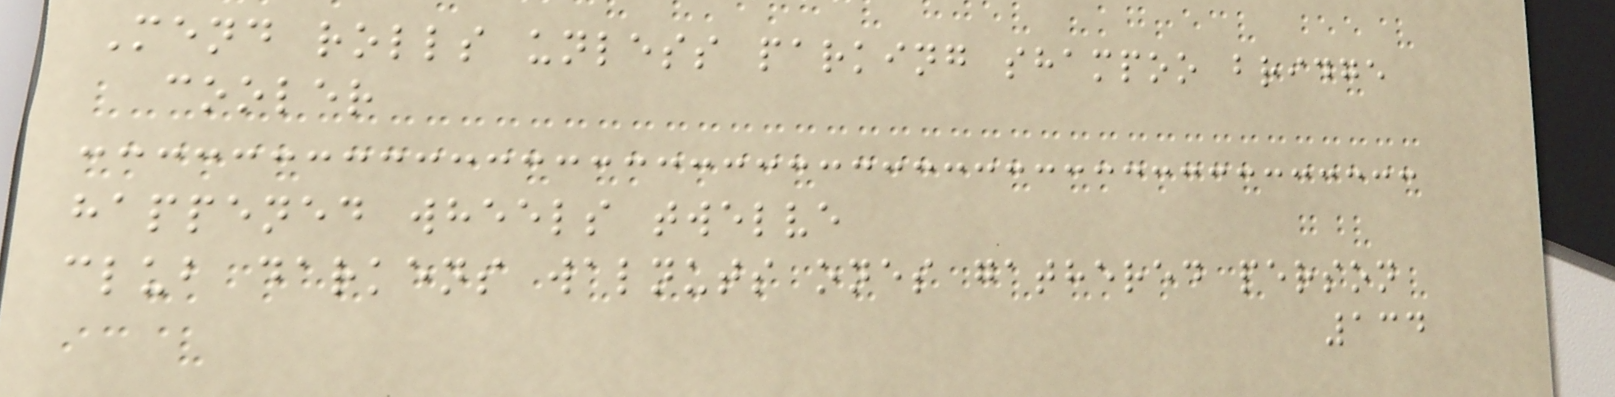Mend rolls unless parking shampoo bridge
cooler
happened wheels twelve
club darkens walnuts ones gathered person
134
